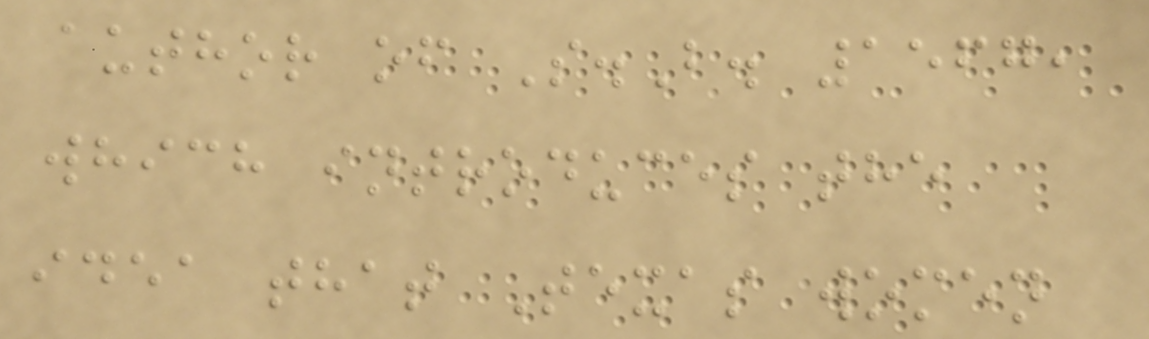author of S.B. 1567,
which introduces the
idea that Texas women
